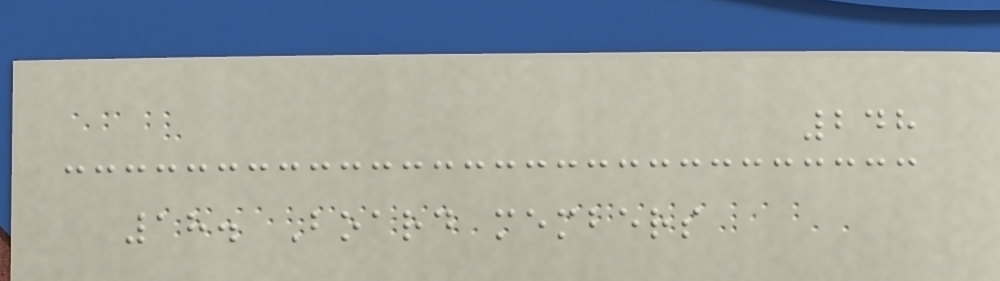248
18. Board members
